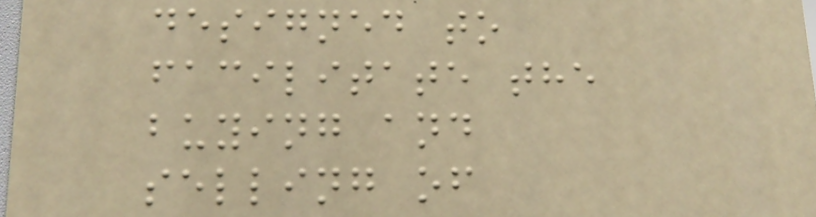designed to
facilitate the
buying and
selling of
